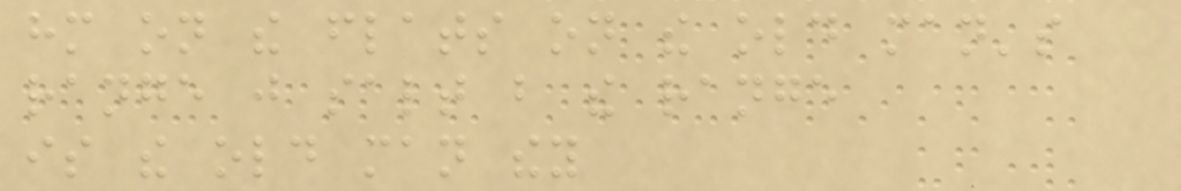him on the flats on the old man's
range just salt but the range
is the old man they
